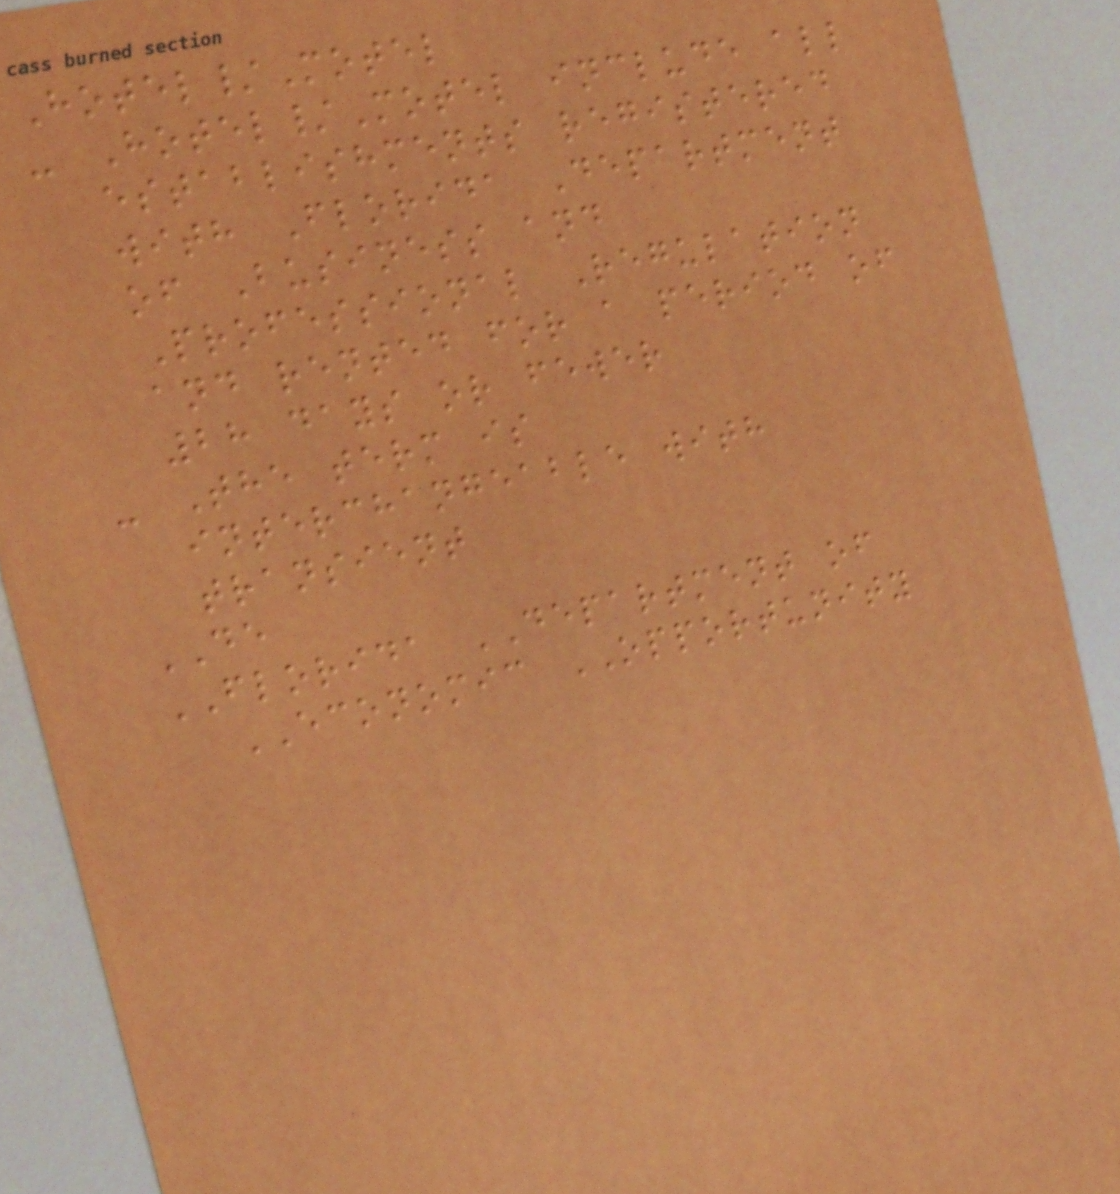Hotel/Motel
- Hotel/Motel include all
establishments registered
with Florida Department
of Business and
Professional Regulation
and rented for a period of
28 days or fewer
- The term is
interchangeable with
transient
DE
FLORIDA DEPARTMENT of
ECONOMIC OPPORTUNITY
